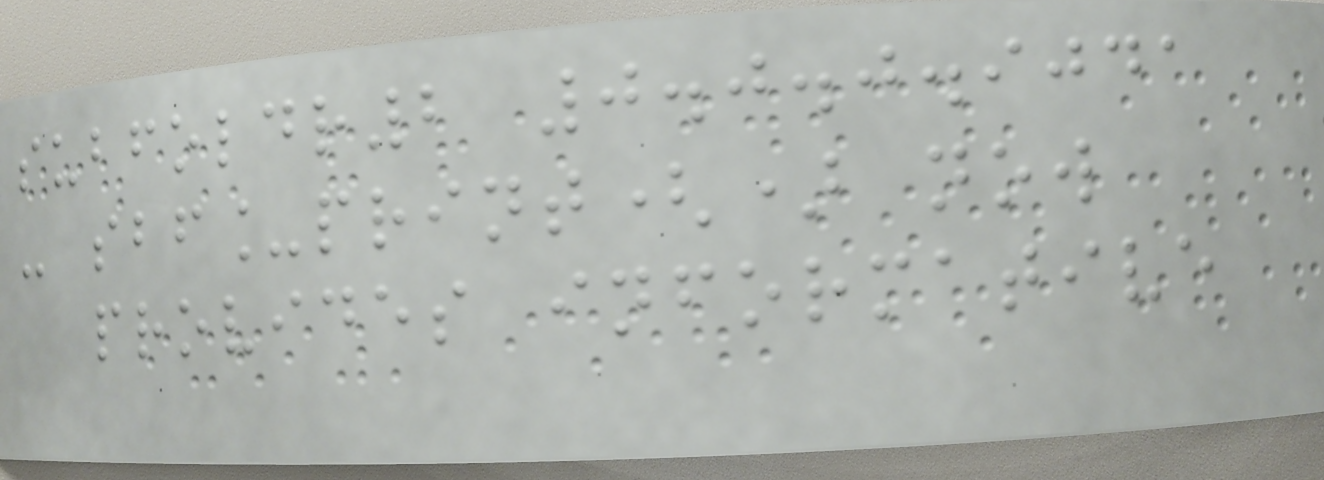subfoldr2 0.0.0.9041
- sbf_print() now
provides informative
